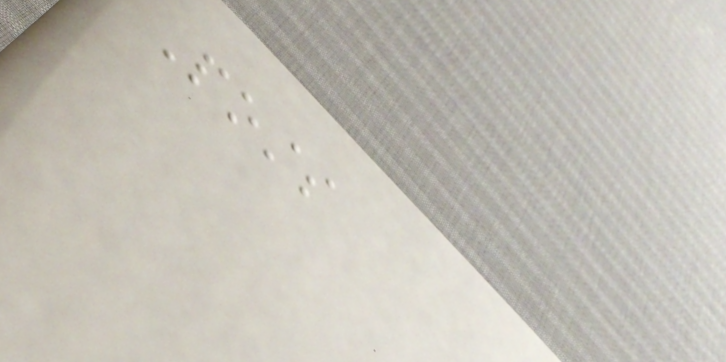Posts
